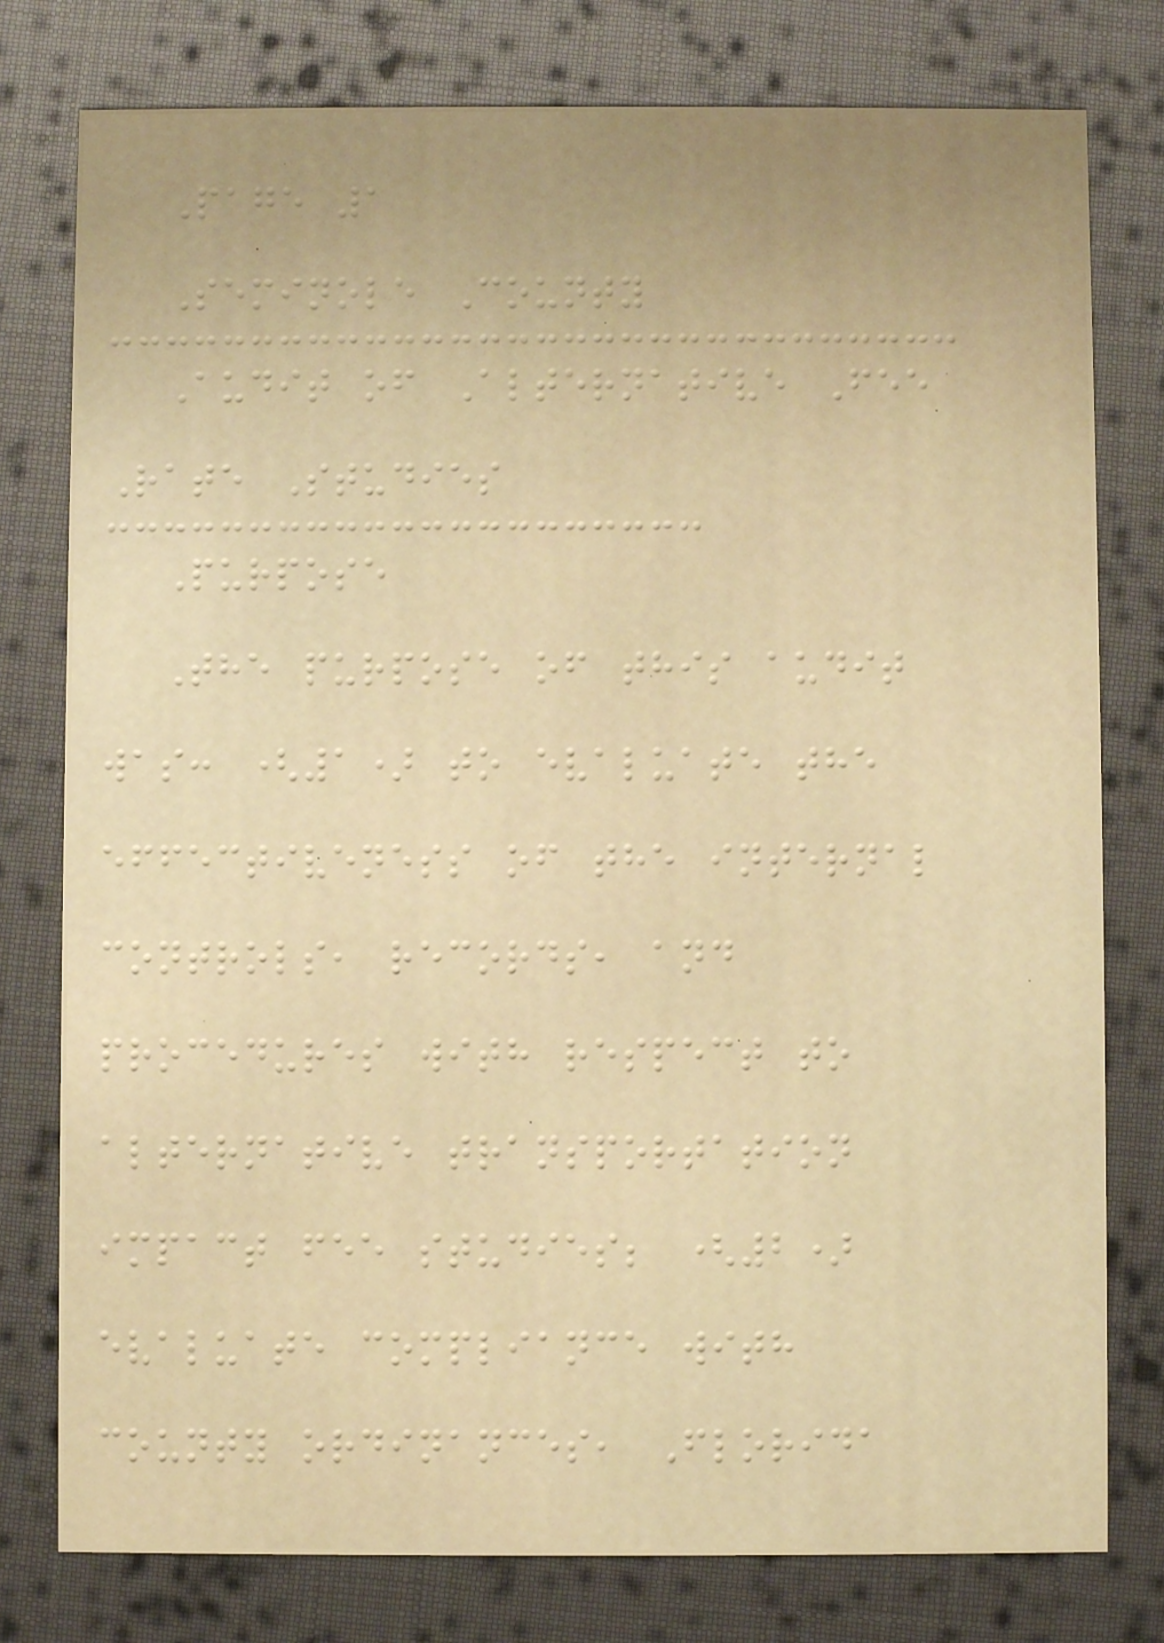Page 1
Seminole County
Audit of Alternative Fee
Rate Studies
Purpose
The purpose of this audit
was: (1) to evaluate the
effectiveness of the internal
controls, records, and
procedures with respect to
alternative transportation
impact fee studies; (2)
evaluate compliance with
county ordinances, Florida
